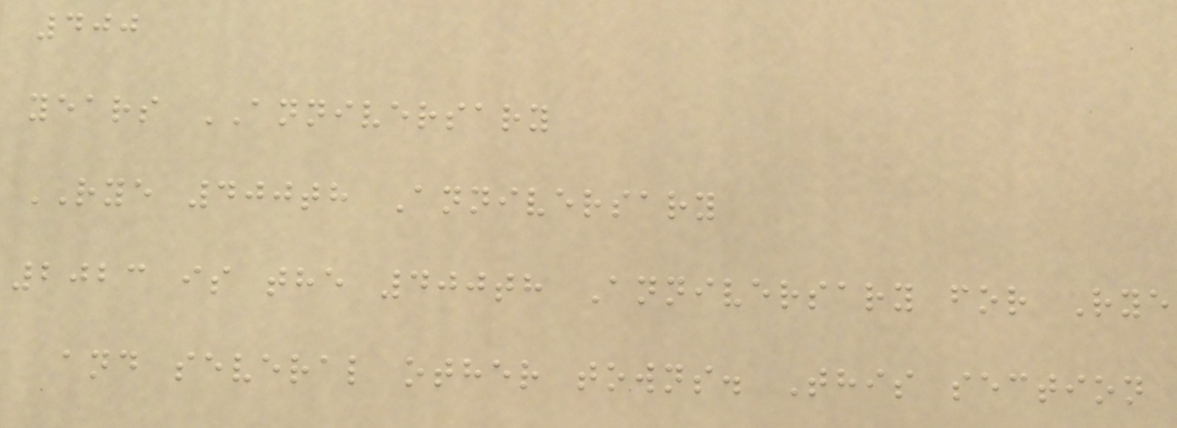400
years ANNIVERSARY
RYE 400th Anniversary
2023 is the 400th Anniversary for Rye
and several other towns. This section
